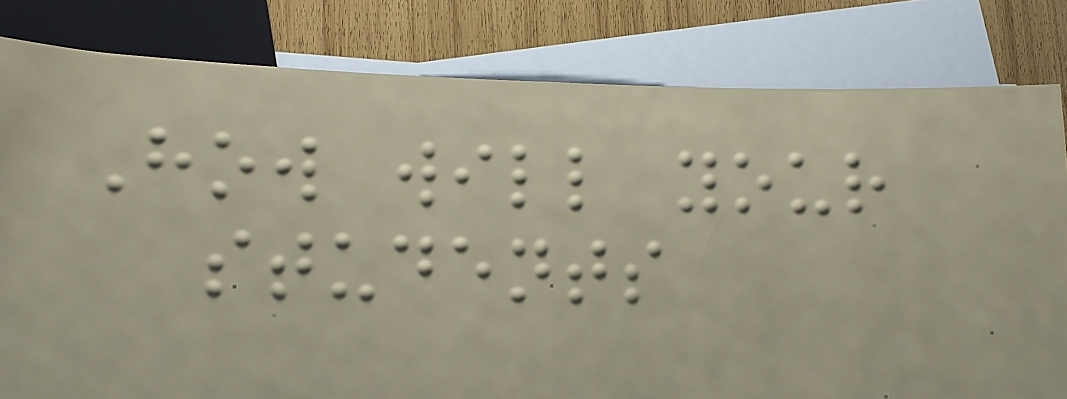How will your
students
